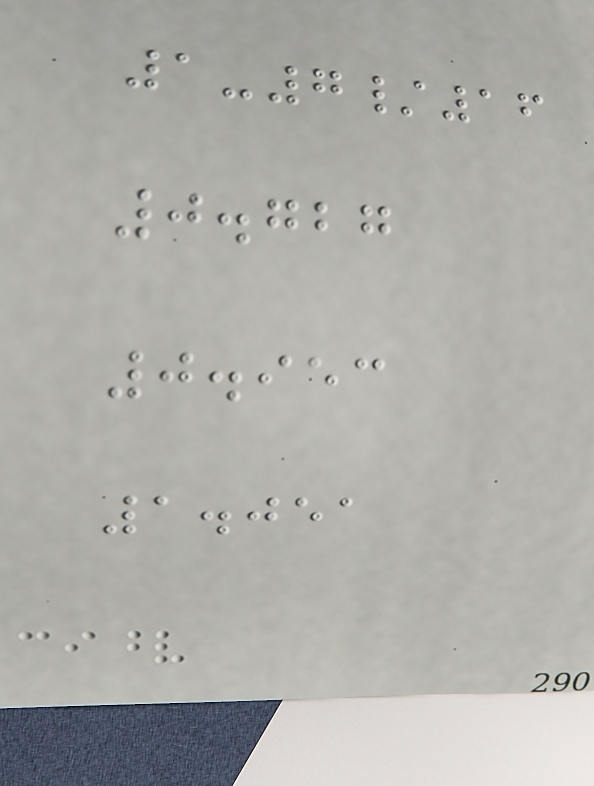1-7/16
0.727
0.953
1.051
